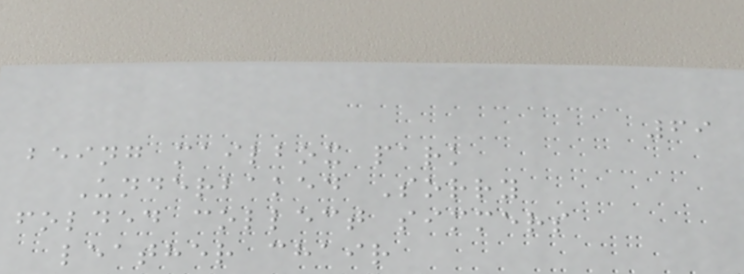69
being mailbox park
Underbaked Sorry
folded collect simmers
leather chair
